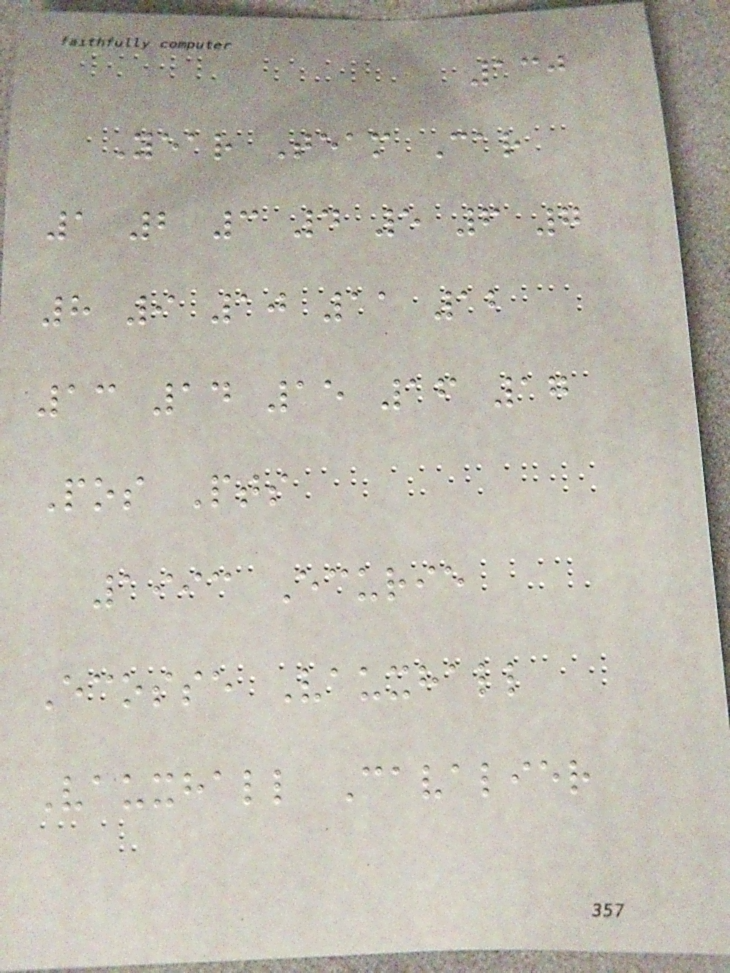130
Year Team Car
1 2 3 4 5 6 7
8 9 10 11 12
13 14 15 16 17
Pos Pts
1993 Ecurie
Ecosse Vauxhall
Vauxhall Cavalier
